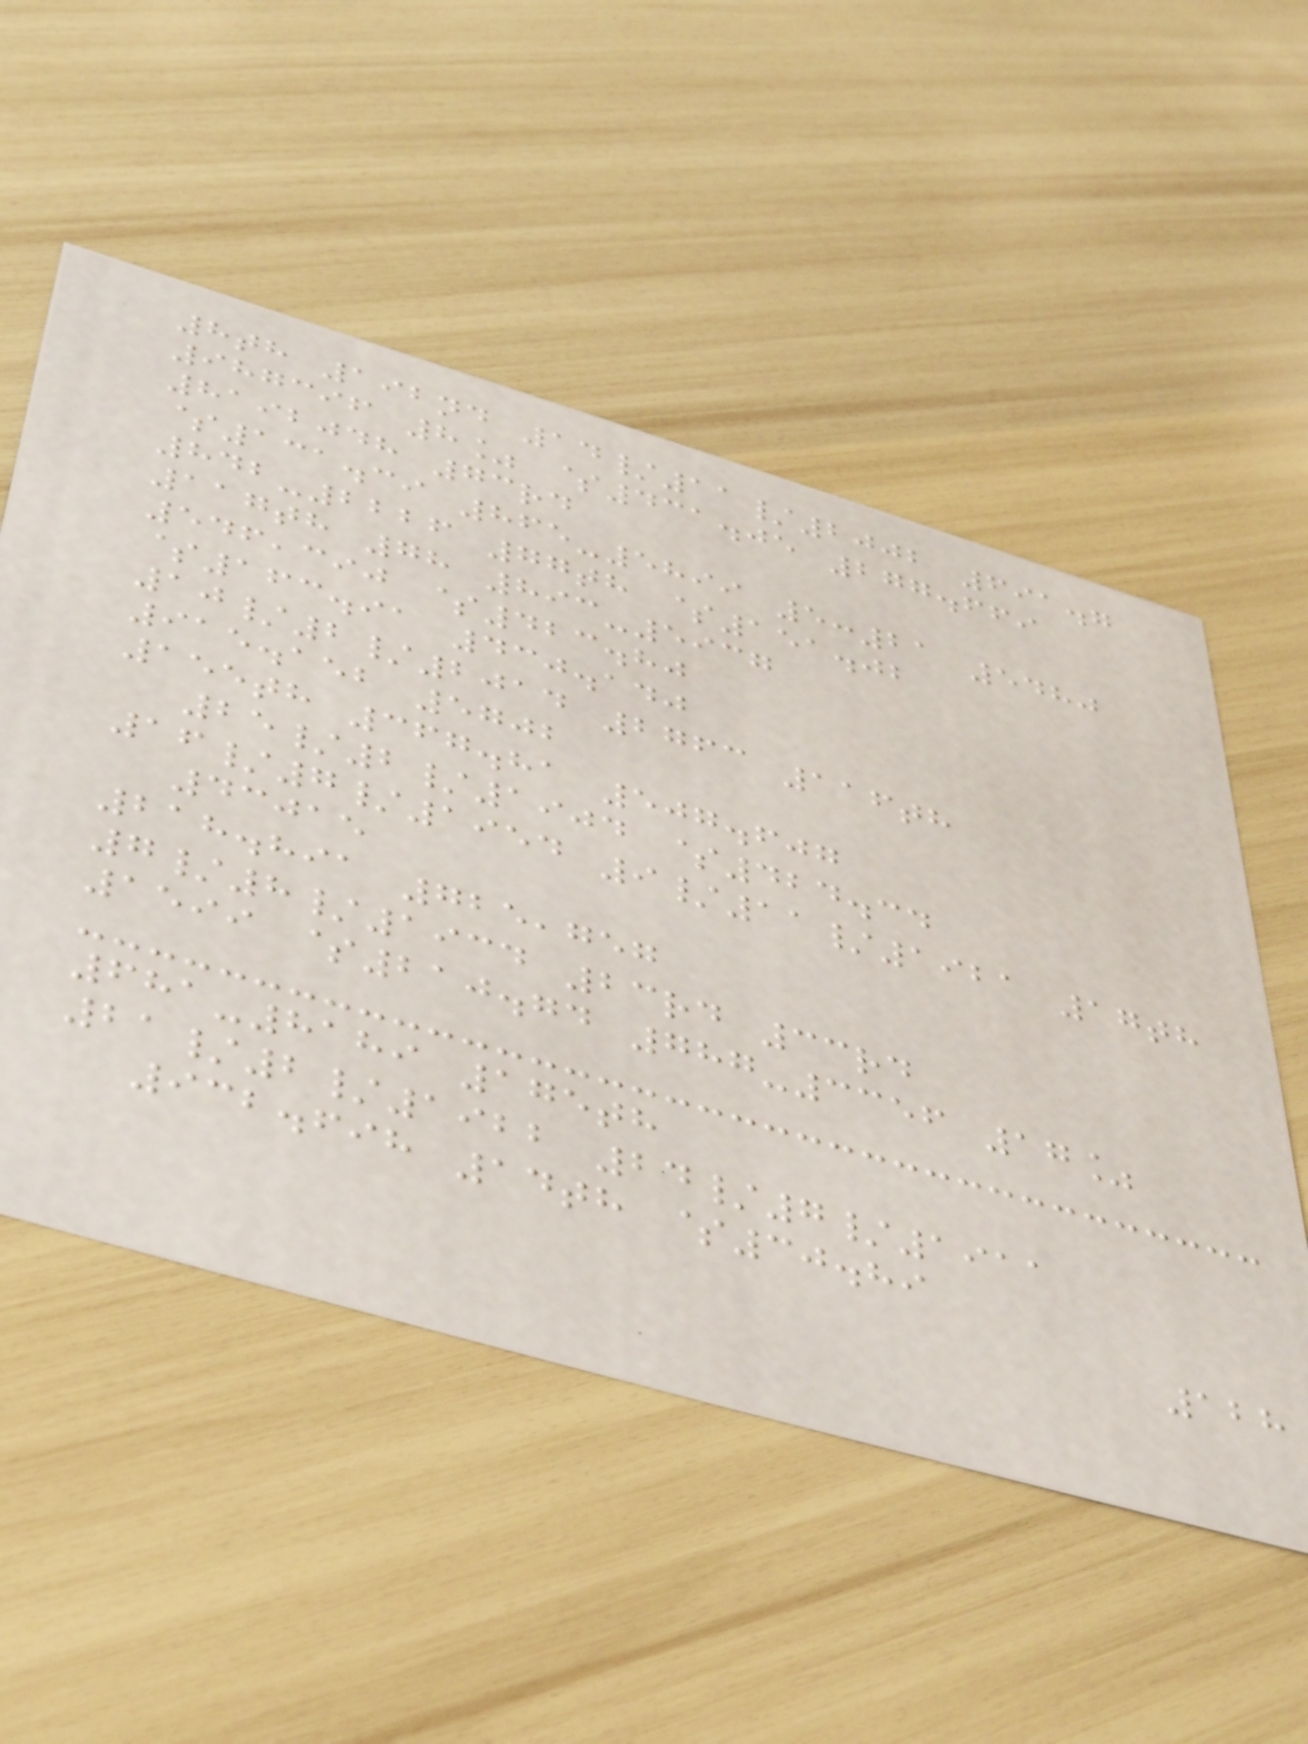8th 192nd 14/11/2002 691.7
987396 8% $431.05 277.669
8192048 73rd
$131.39 865-5899 5:21 5480
842-2226 77th $151.02
117th 78 893-5937
546,390 $423.80
$163.91 430.140
10/2/2014 2763 116th
915.152 5702
155th 367.81 507.607
25/2/1904 $424.34
16/7/1954 9/11/1921 17th
43015
218.891 725,757
7/8/1934 23rd 33rd
1599 $210.74 787-3356 17%
681-8189 175th
21/2/1922 24/7/1911
932.698 14th $30.89
128
